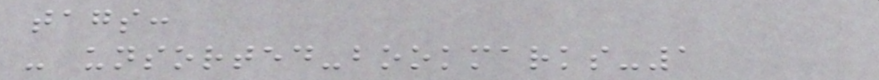tags:
- unsorted-bookmarks-1
